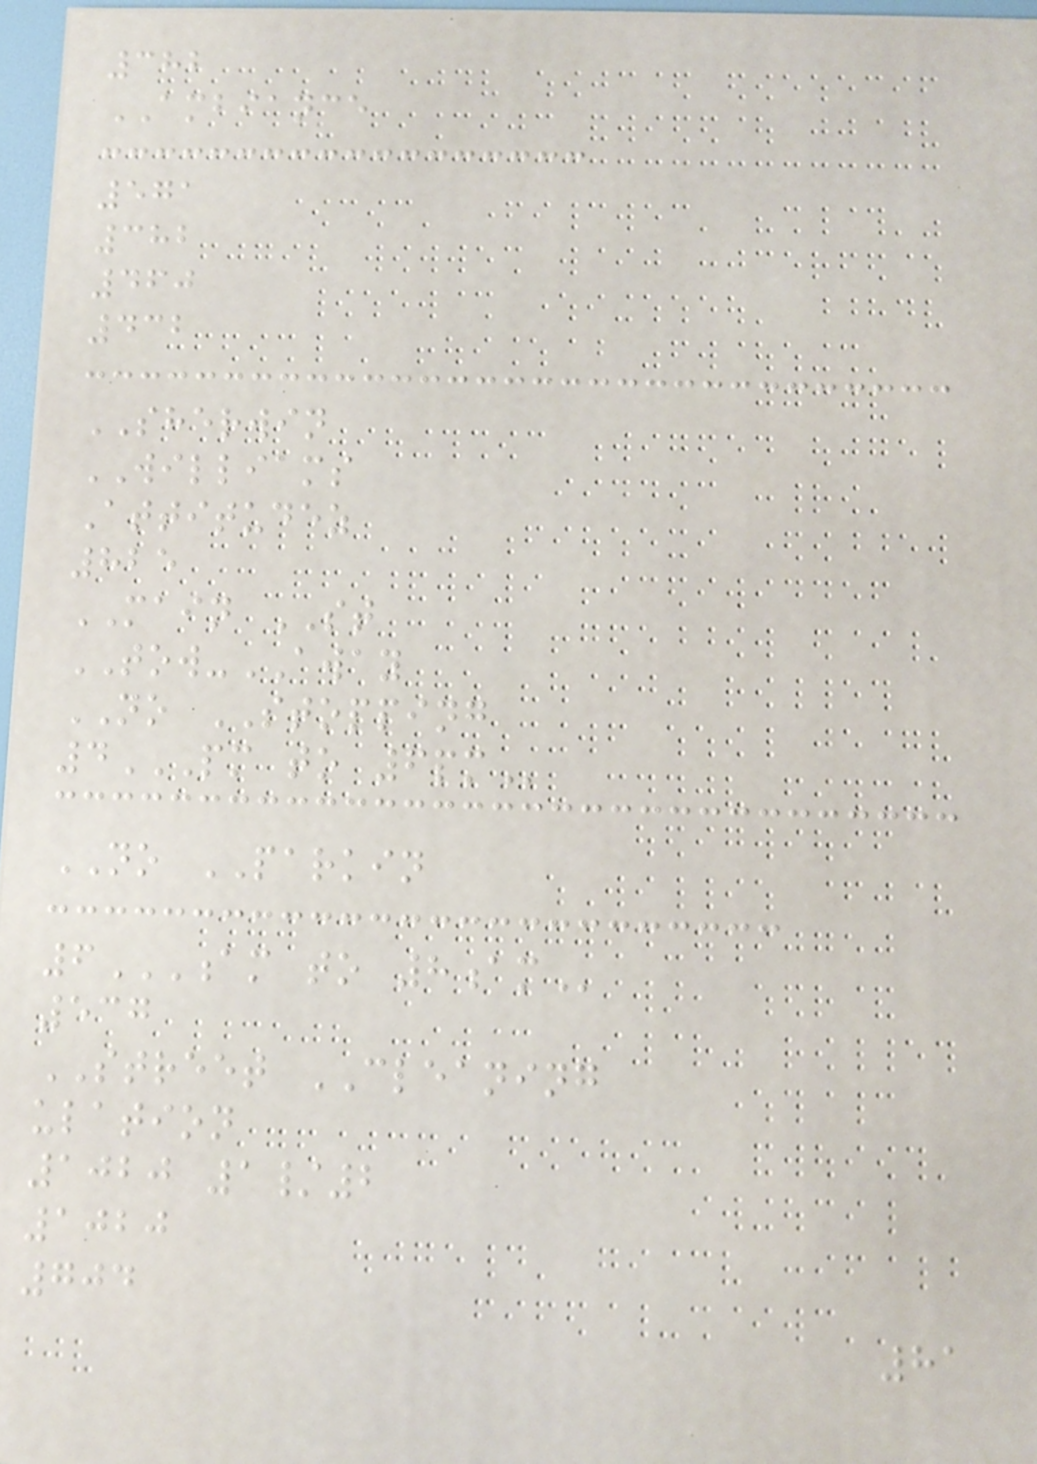382
AMBIANCE
571
382
460
432
SHERWIN
WILLIAMS
Attitudez
825
MAIN ST
TOW-AWAY
NO STOPPING
4PM TO 6PM
NO PARKIN
6AM TO 8AM
537
STREET CLEANING
ulation
1020 1/2
1020
704
81
